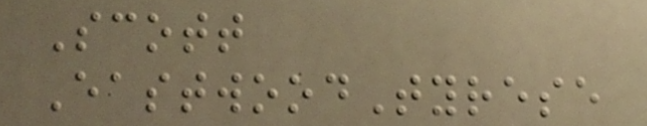Scott
EastwoodTyrese
